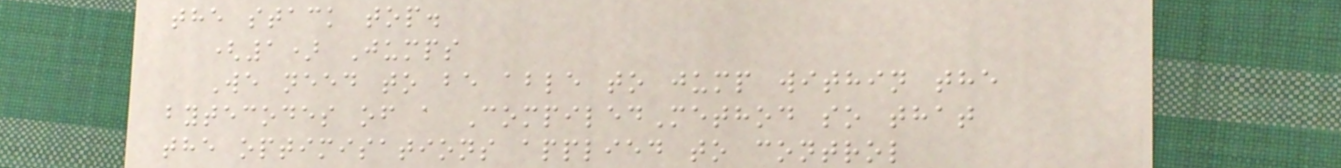the stack top.
(1) Jumps
We need to be able to jump within the
bytecodes of a CompiledMethod so that
the optimisations applied to control
